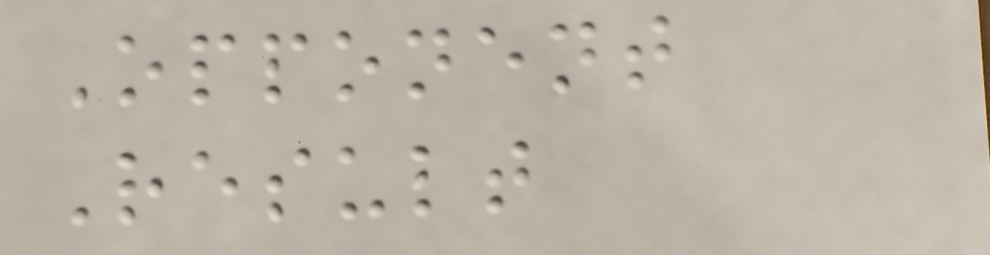Opponent
Result
